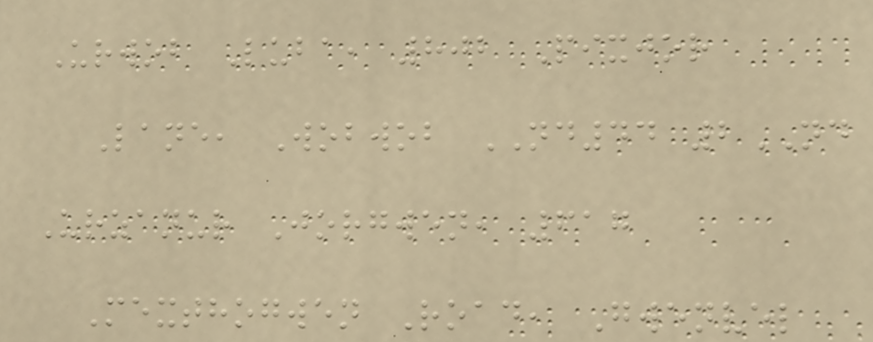Urwob Luba, 802 Pixjor
Lane, Wobwob ND44 2ND
Urzanur Jorgwen, 617
Mexthogwen Road, Gwenvel
